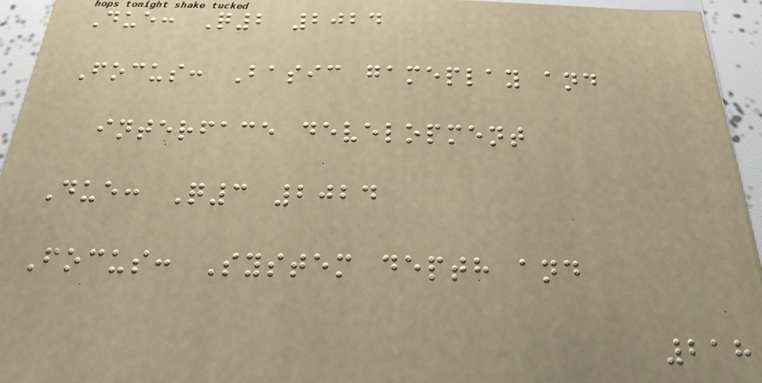Due: Q2 2024
Focus: Basic gameplay and
interface development
Due: Q3 2024
Focus: System depth and
218
